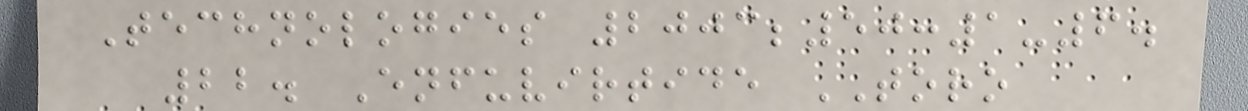Technologies 2003;50:1-6.
22. Enfuvirtide TORO
